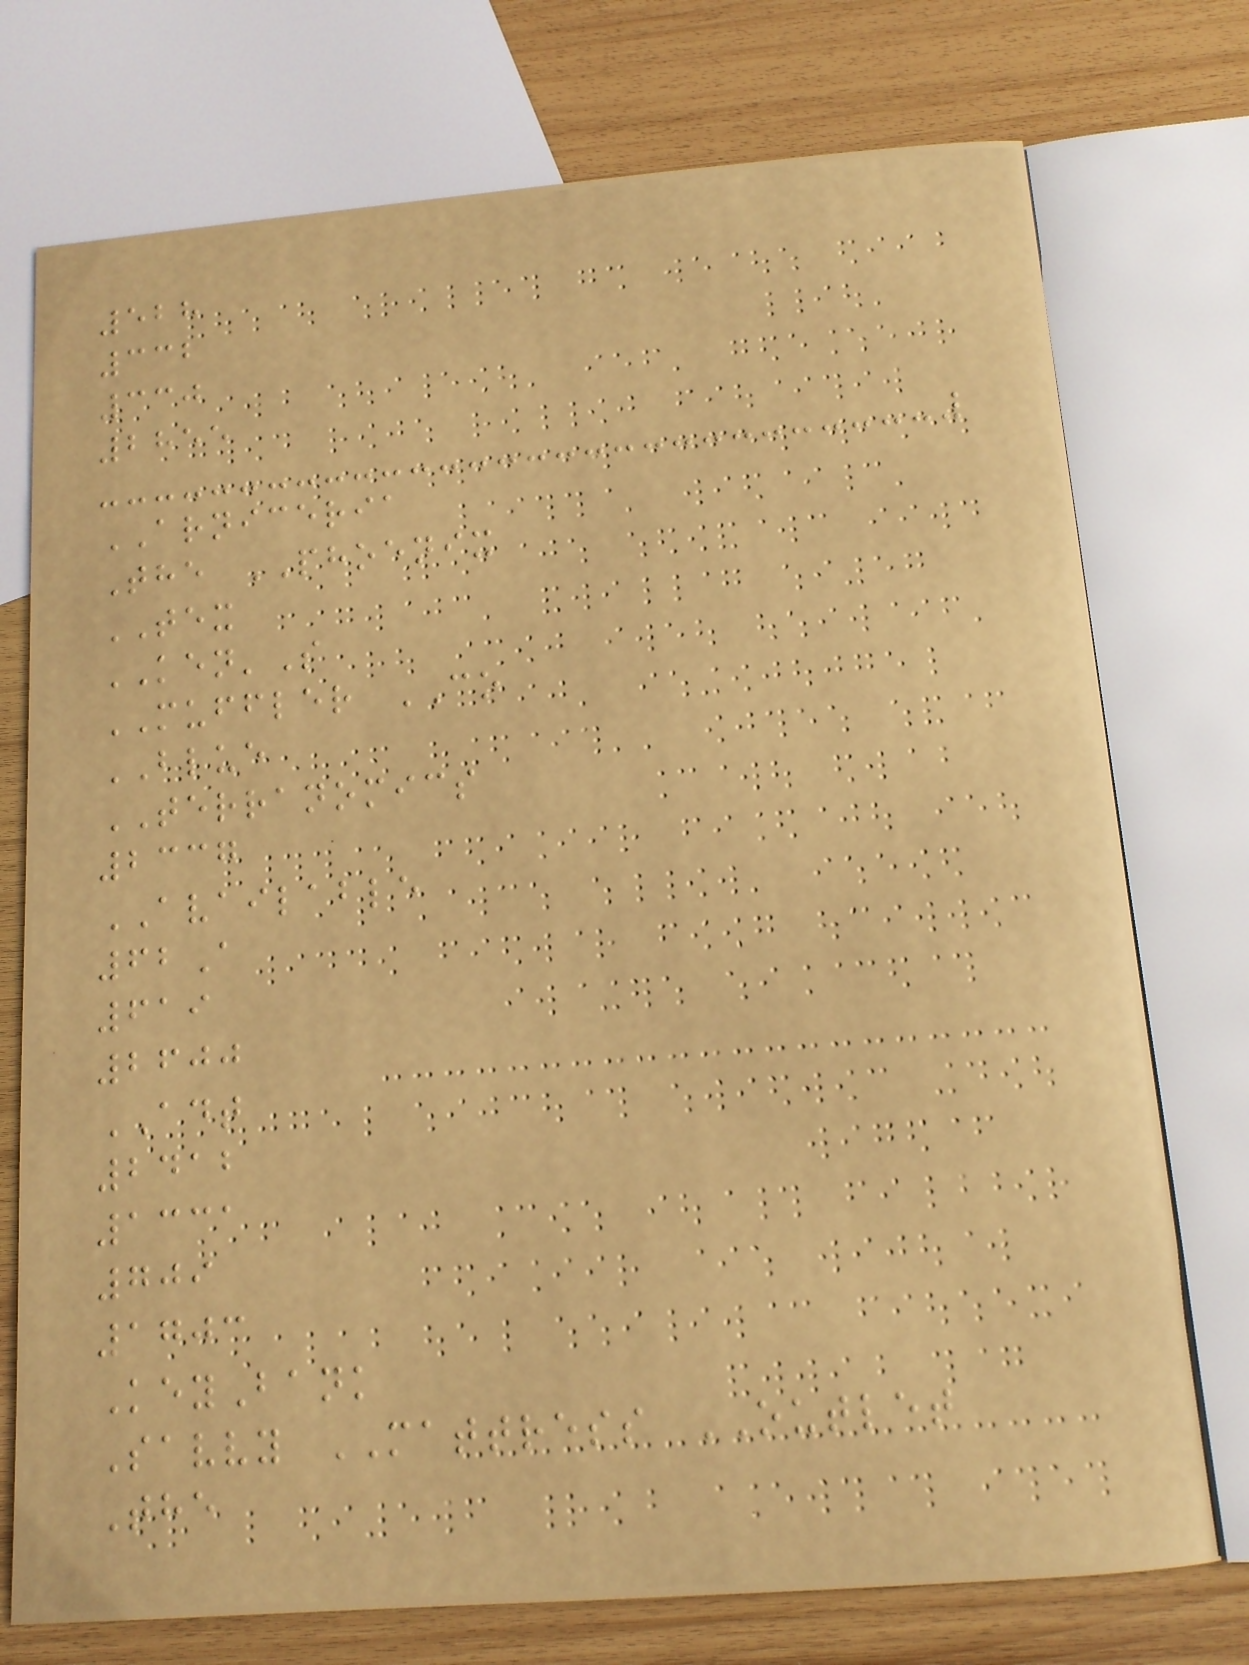528
332
330
2855
ARNICERIA
The PHOENIX
TEX
KEN'S
MUFFLER CO
BLUE
TERRANOMICS
2337
AVAILABLE
62A
619
2600
ADT
2412
1331
709
1703
KeyBank
Savvy MATTRESS OUTLET
The
